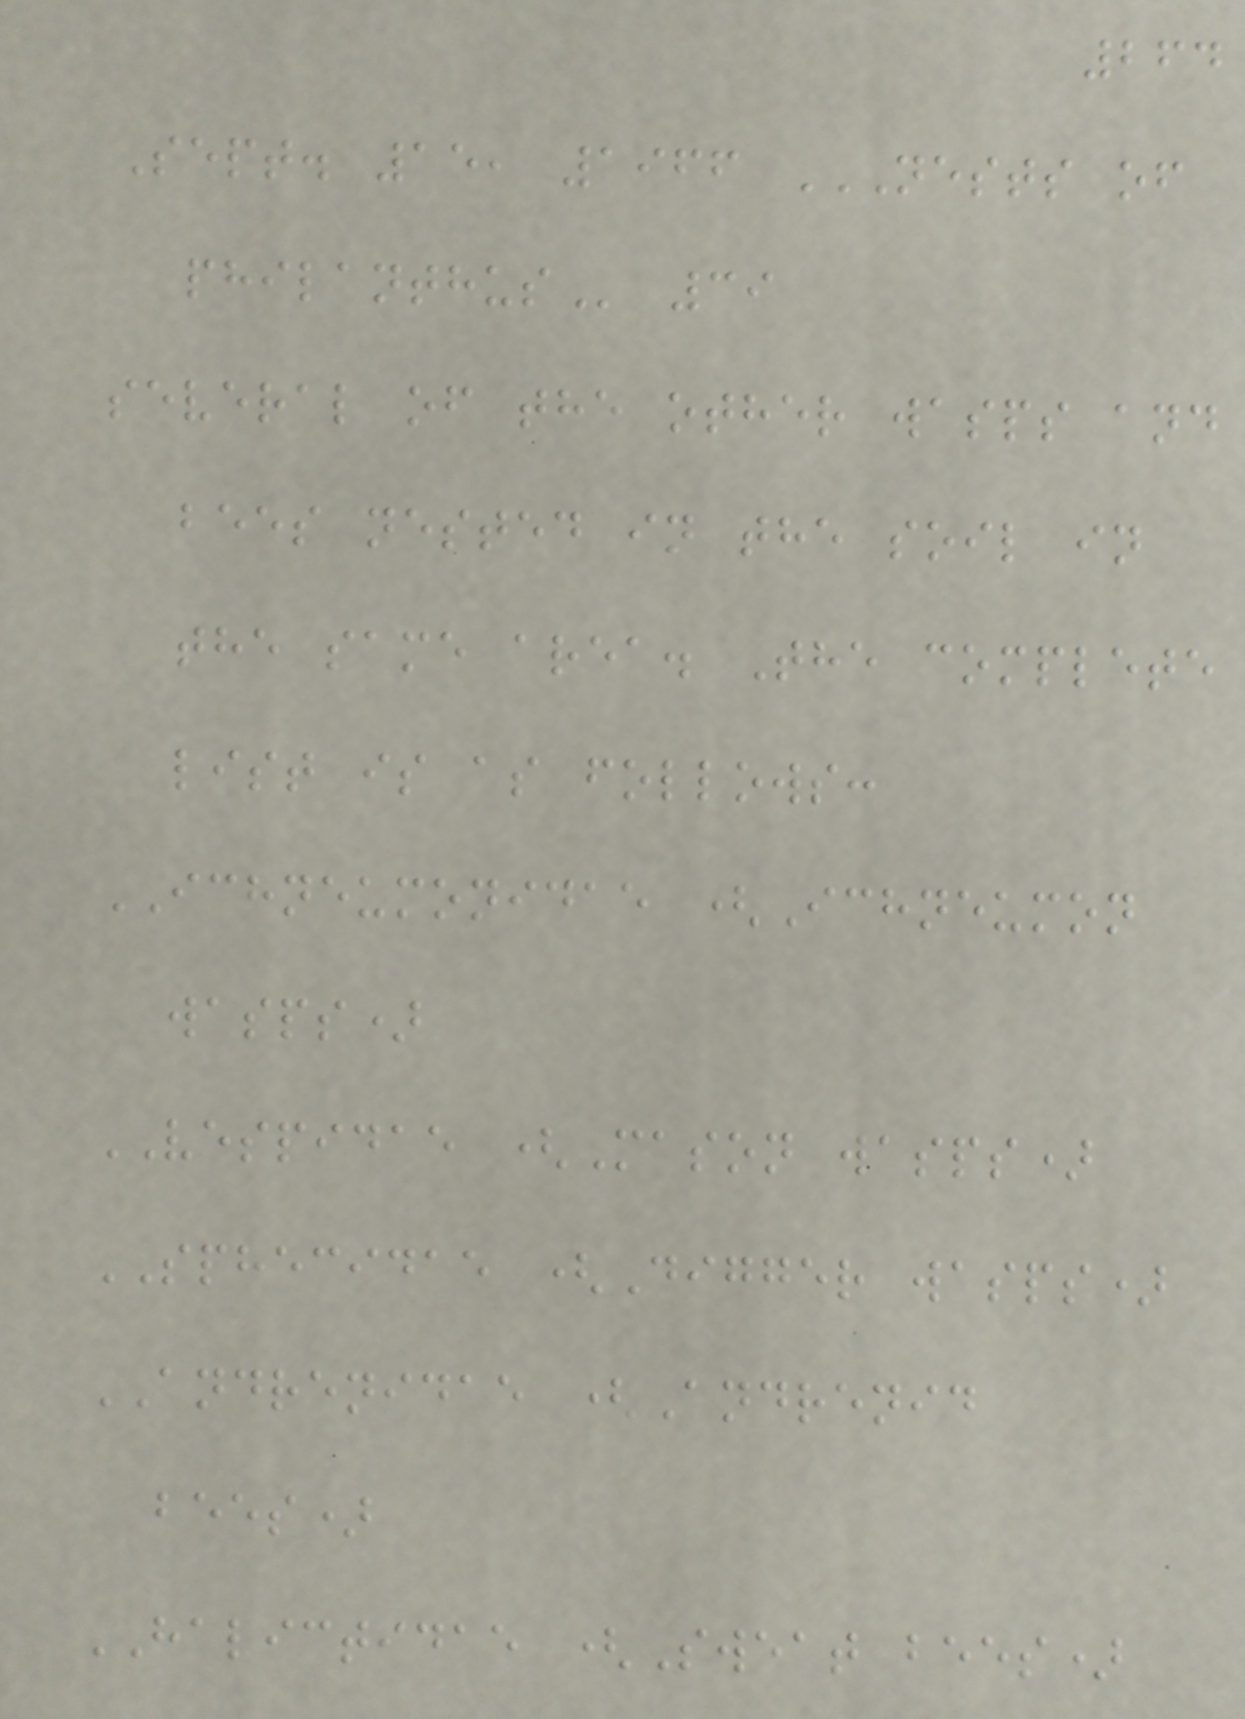264
Sept. 15, 1966 NESTS OF
PHILANTHUS 39
several of the other wasps and
bees nested in the soil in
the same area. The complete
list is as follows:
ICHNEUMONIDAE (Ichneumon
wasps)
VESPIDAE (Mason wasps)
SPHECIDAE (Digger wasps)
ANDRENIDAE (Andrenid
bees)
HALICTIDAE (Sweat bees)
